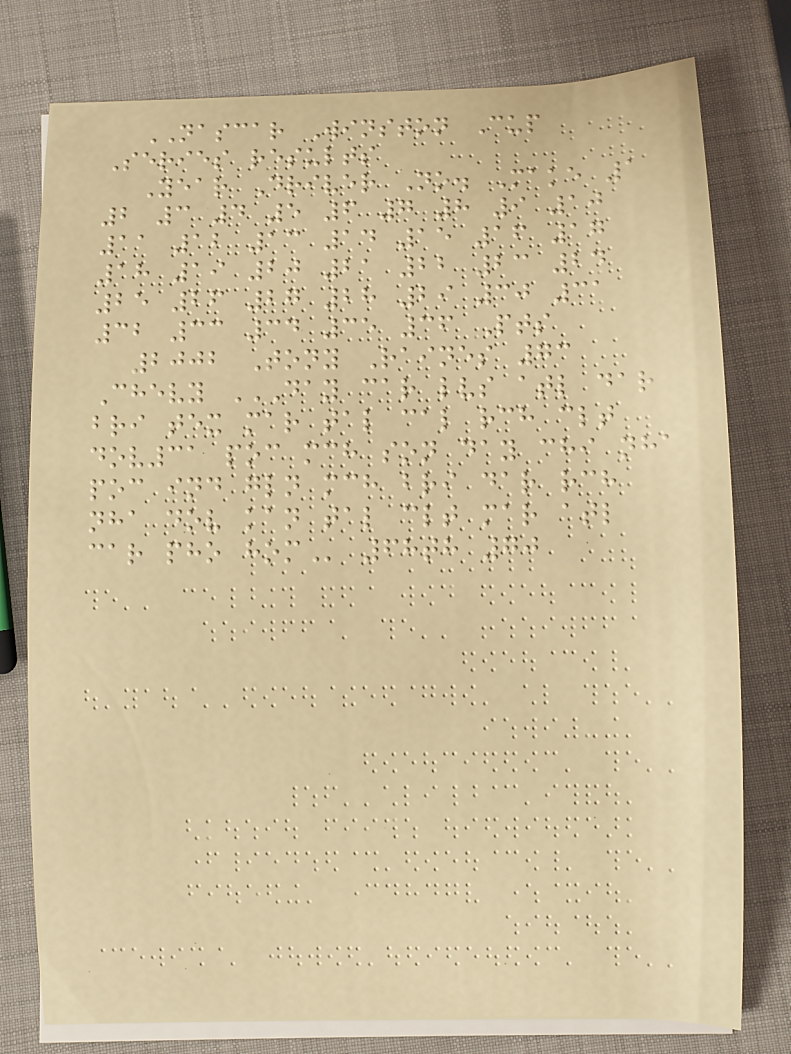NASCAR Winston Cup
Series results
Year Driver No. Make 1
2 3 4 5 6 7 8 9 10
11 12 13 14 15 16 17
18 19 20 21 22 23 24
25 26 27 28 29 30 31
32 33 34 35 36 Pts
2002 Tony Raines 73
Chevy DAY CAR LVS ATL DAR
BRI TEX MAR TAL CAL RCH CLT
DOV31 POC MCH SON DAY CHI NHA
POC IND GLN MCH BRI DAR RCH
NHA DOV KAN TAL CLT MAR ATL
CAR PHO HOM 68th 70
